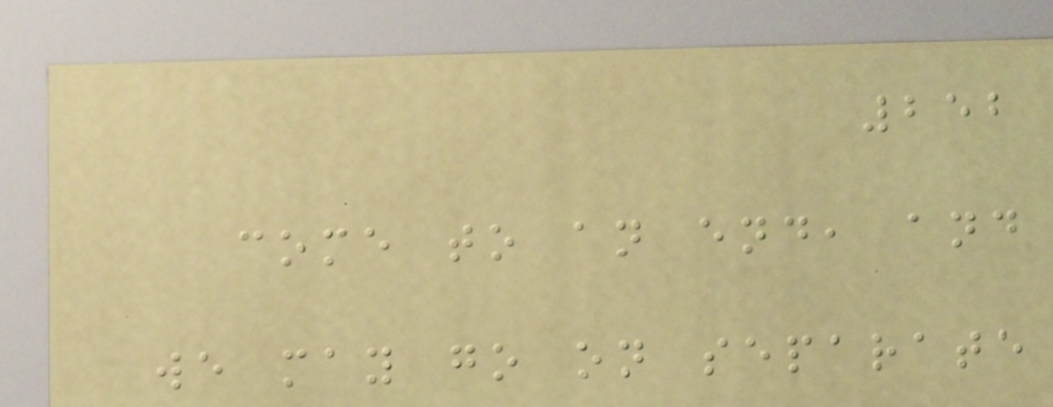252
come to an end, and
we may go on separate
